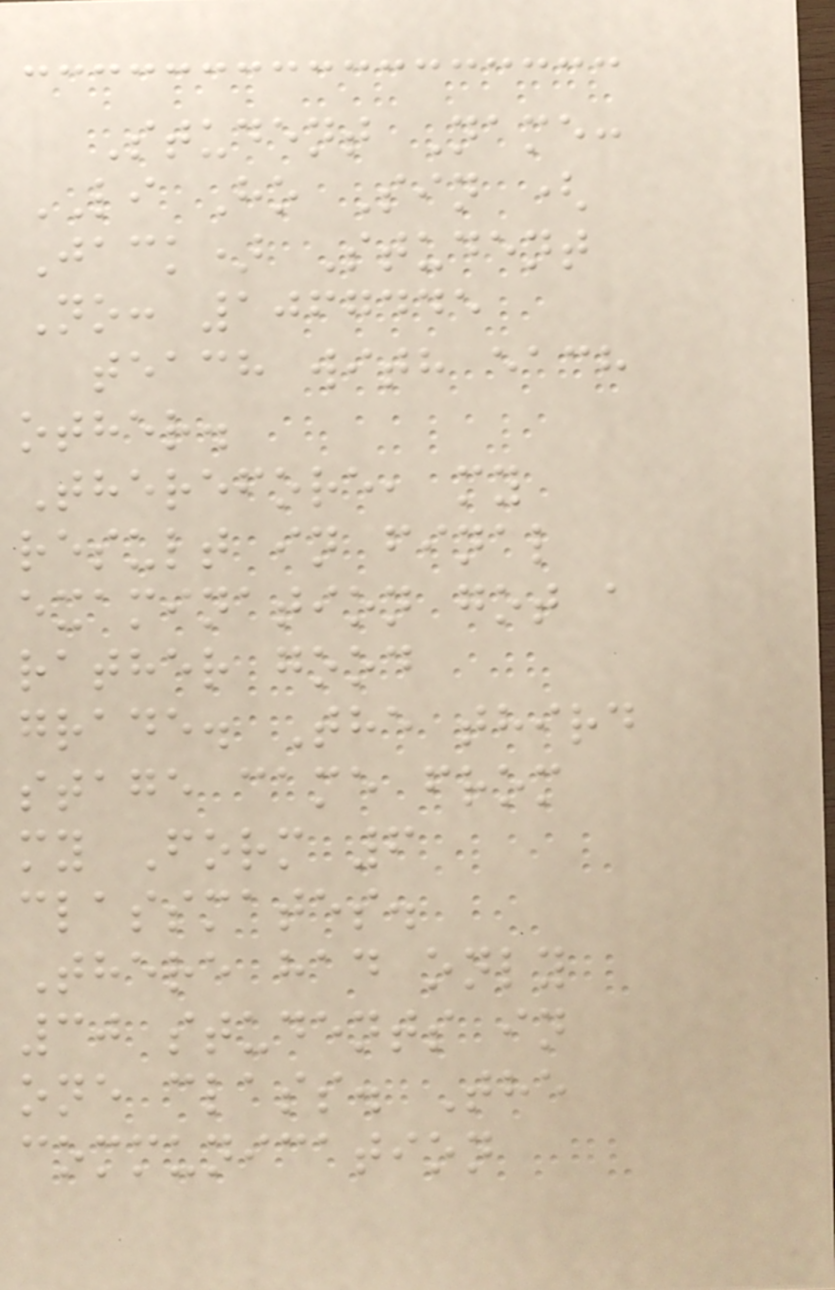Student Name:
LI Ho Sin (
Jack) Student
No: 1067445
teach with each
other.
Therefore, my
result in final
examination got a
rather good
grade. The third
stage came from
my Form 6
classmates.
There had only
30 students in
one class. The
communication
